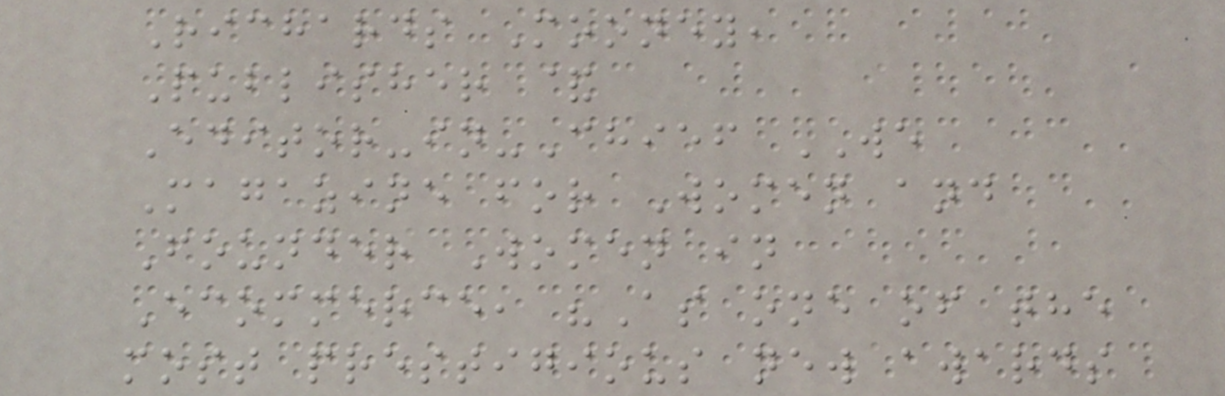Richards Mooney,
Publisher &
Editor-in-Chief WE
Magazine for Women and
Founder Women in
Ecommerce, "As one of the
most prestigious new awards
